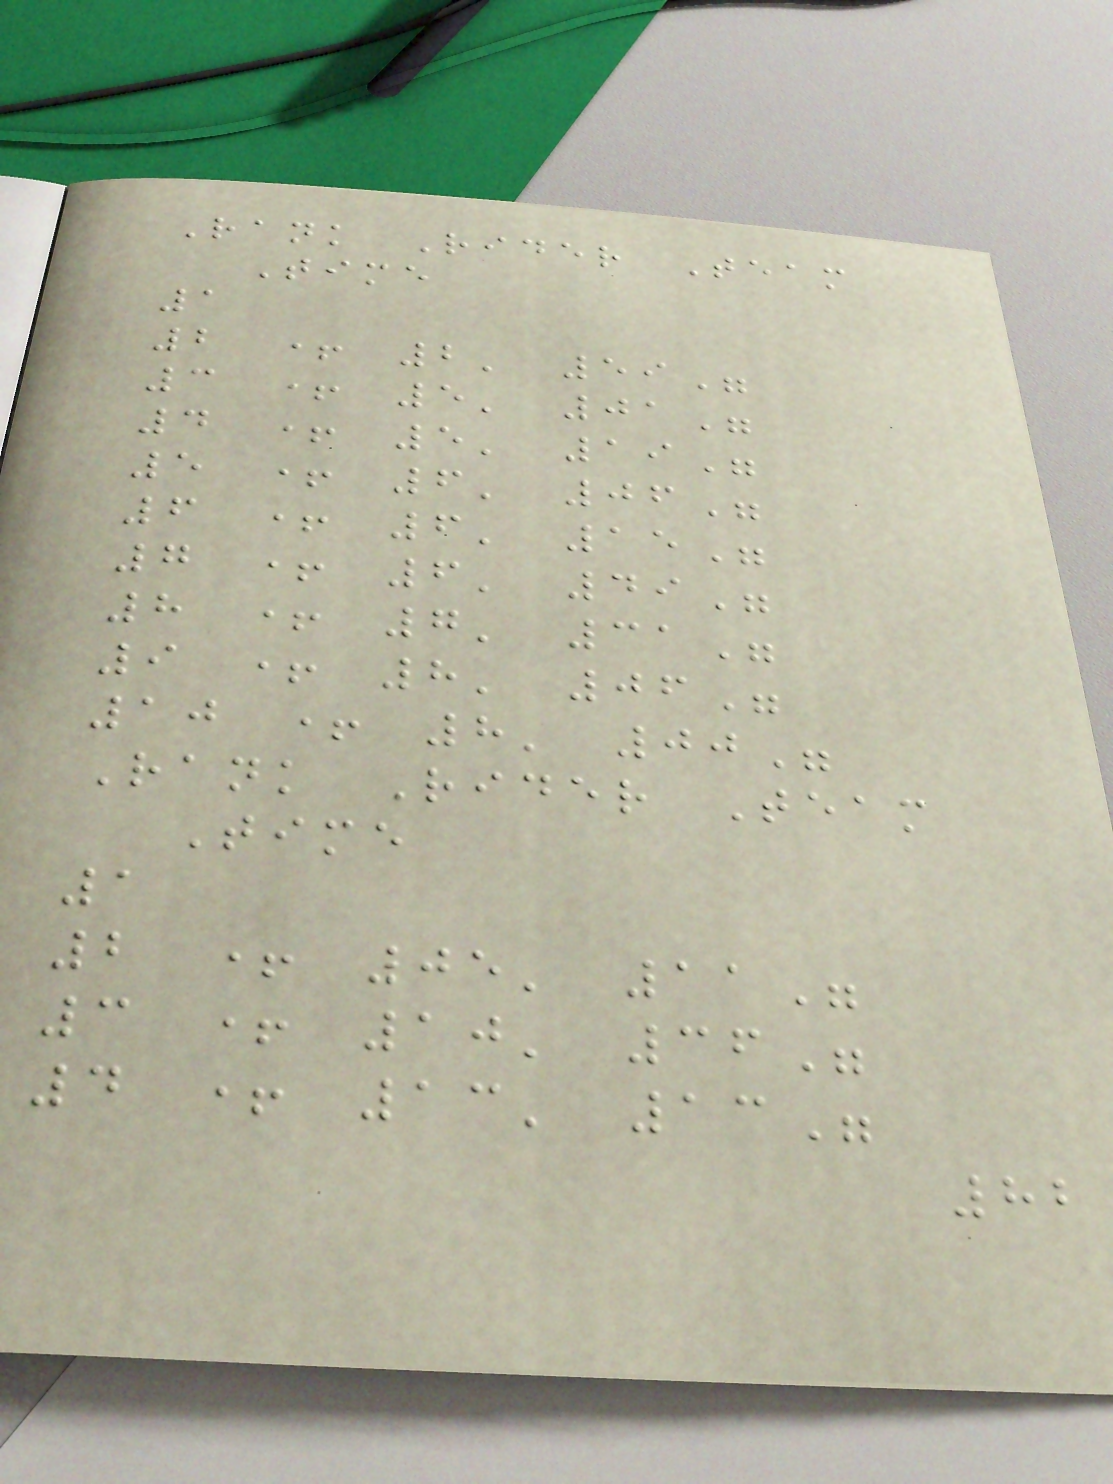Rank Rider Team
Time
1
2 + 2' 59"
3 + 5' 01"
4 + 5' 19"
5 + 6' 06"
6 + 6' 15"
7 + 6' 49"
8 + 7' 31"
9 + 8' 06"
10 + 8' 00"
Rank Rider Team
Time
1
2 + 05' 11"
3 + 10' 36"
4 + 13' 13"
82
